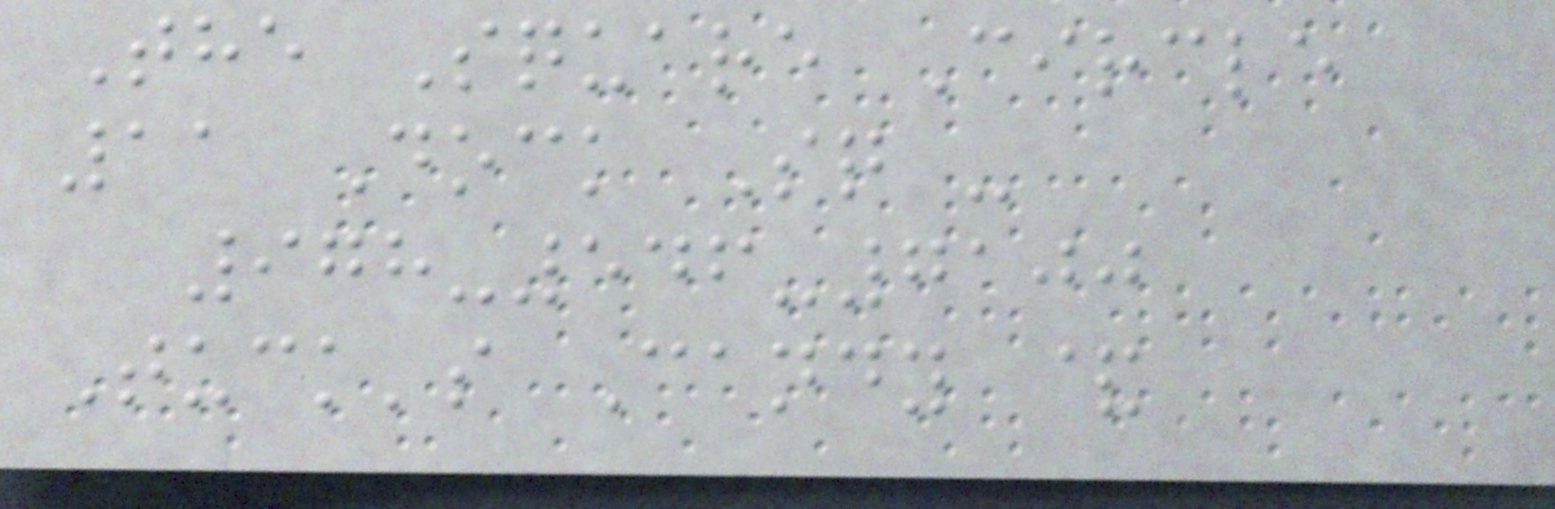The Square Circle
11 Dock Sq -
978-546-7100
Tuck's Candy &
